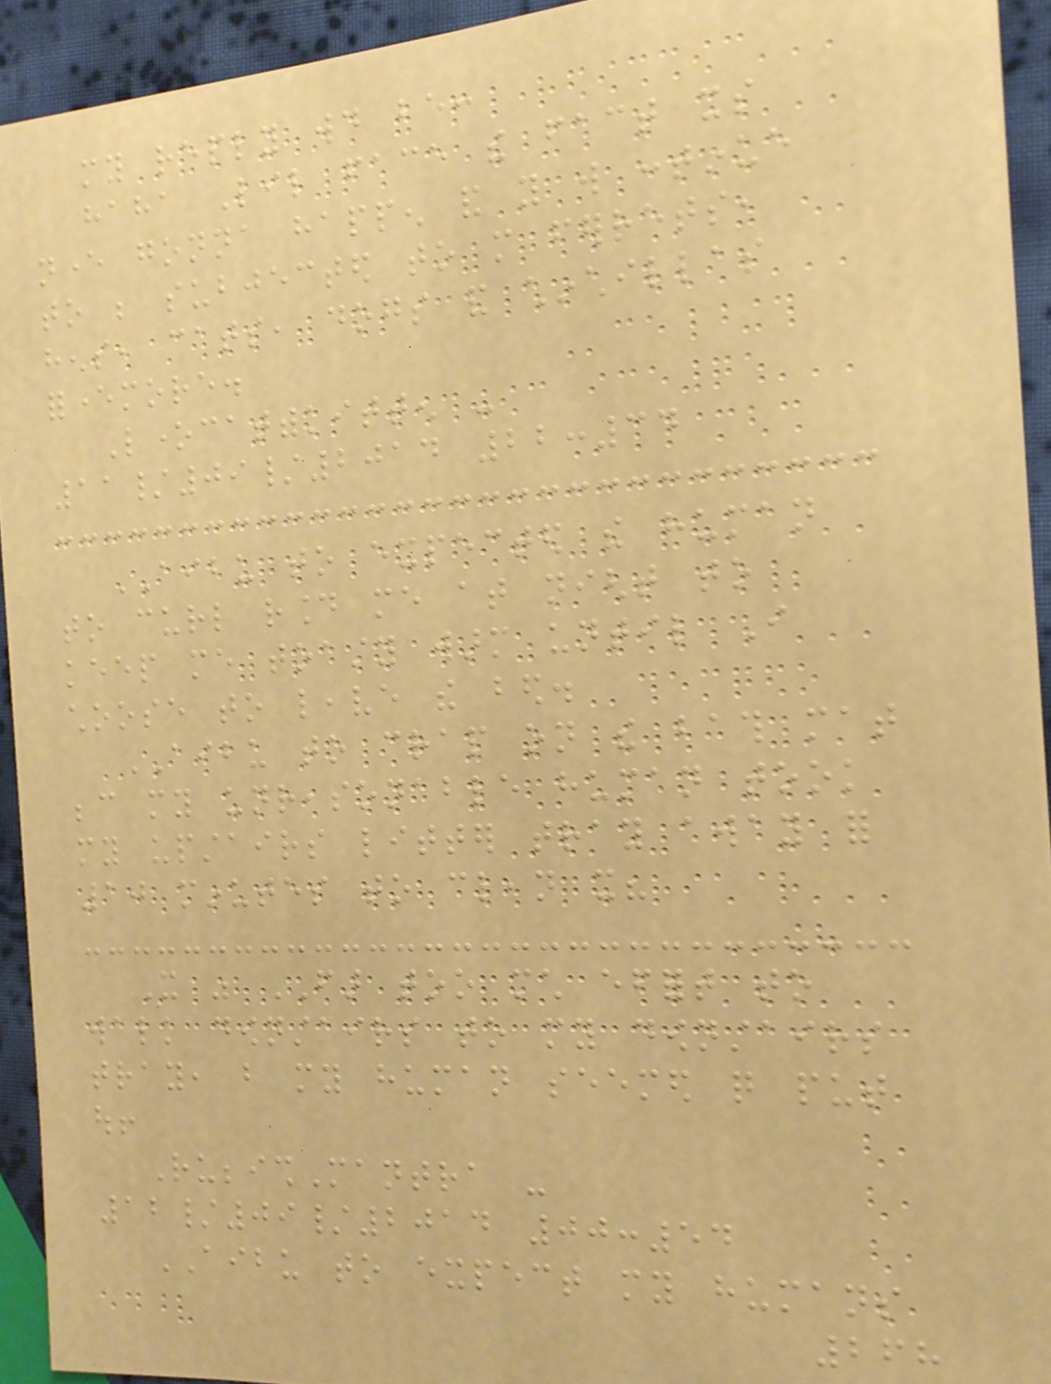my reply would be:
haha Lil face the fact its
never gonna happen and you will continue
to be subjected to more ferrets,
hens, cats, dogs and chinchillas
forevermore.
Lonecatwithkitten -
11/09/2014 22:34
AIBU to expected the human
to curl round me at night to
keep me toasty warm until I
choose to leave the bed.
AIBU to crap on the bath mat
because my unreasonable human took
my upstairs litter tray away for
10 minutes to clean it?
It was FAR too much effort to
walk downstairs to my downstairs
tray, but my human seemed quite put
out!
RubbishMantra -
12/09/2014 00:54
AIBU to expect my humans
268
